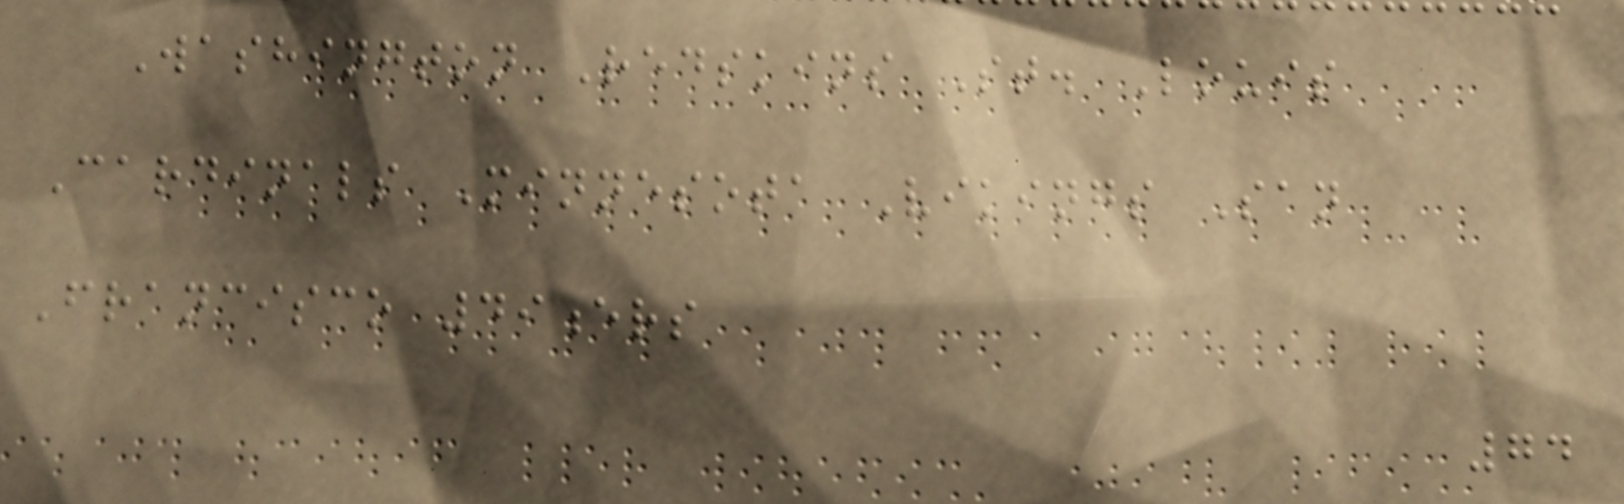Washington Redskins St. Louis
Cardinals Minnesota Vikings San
Francisco 49ers
74
